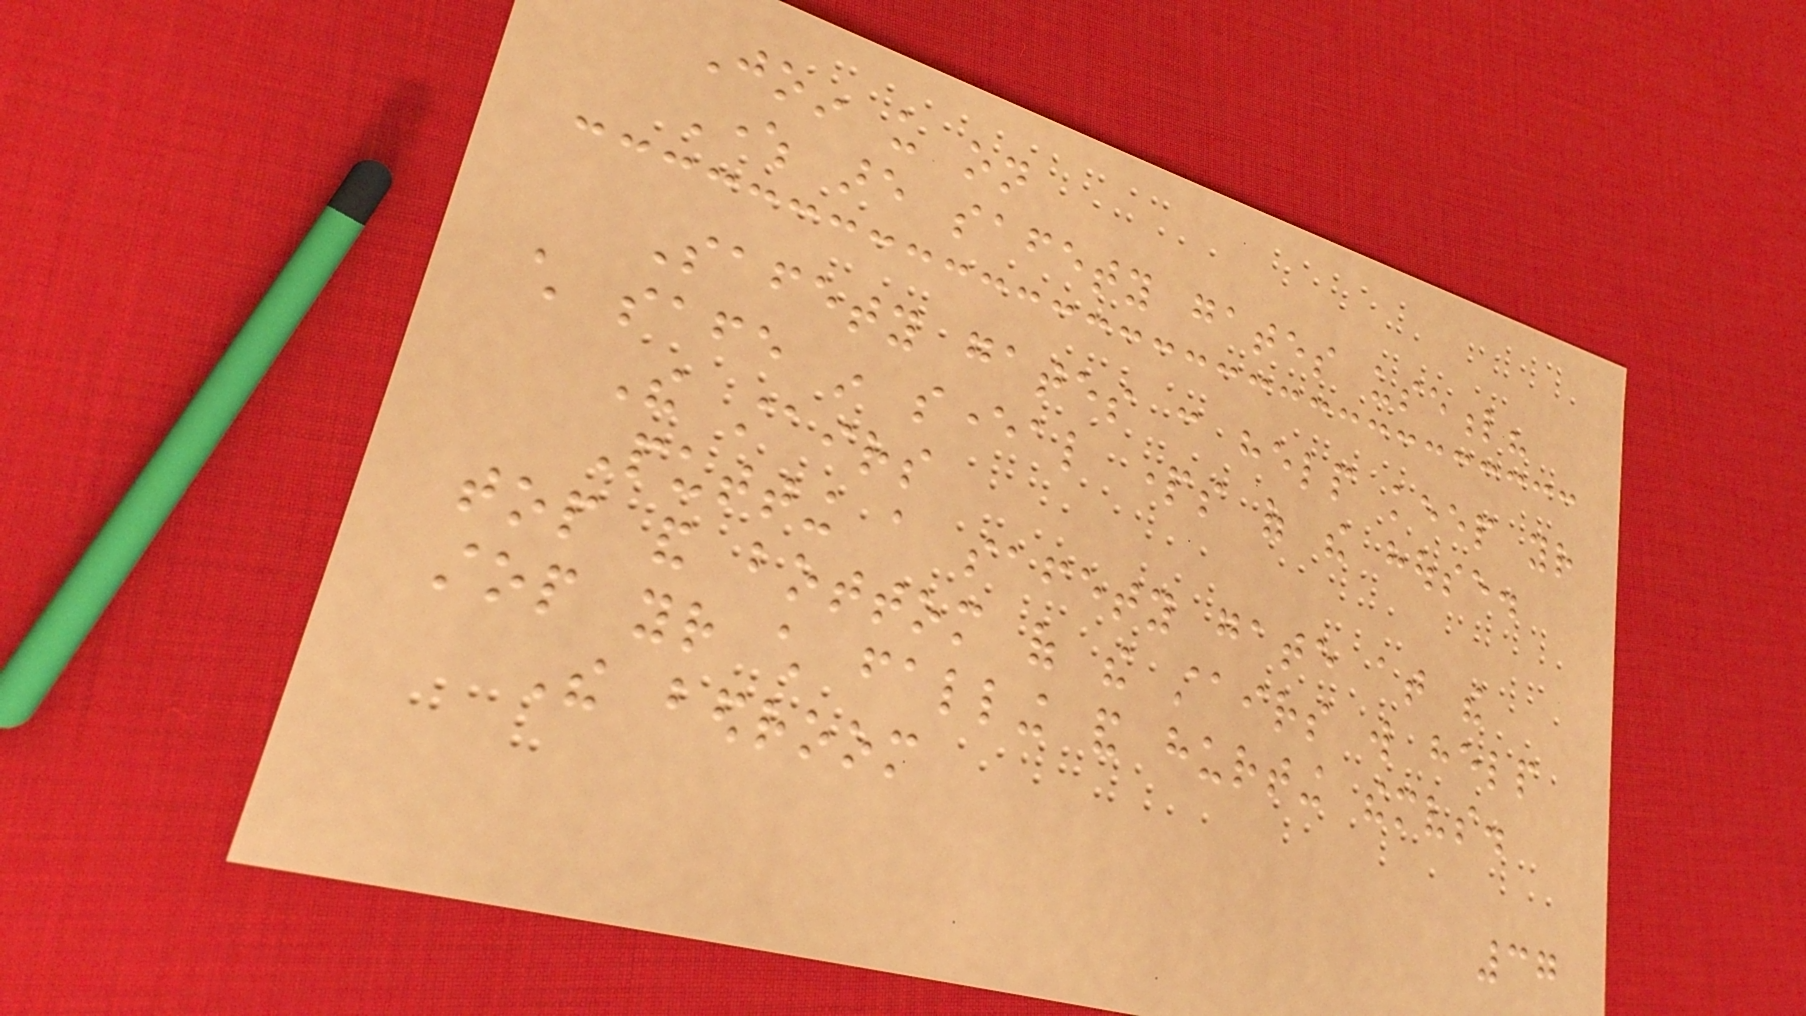Join us on
Where are safety gates useful?
Safety gates can help keep your
child safe in several parts of the house.
The stairs
Putting a safety gate at the
top and bottom of the stairs will help
stop your child falling and hurting themselves.
The bedroom
37
